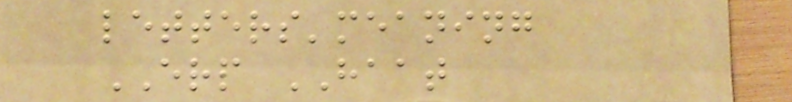letters'meaning
ERP HAAT
